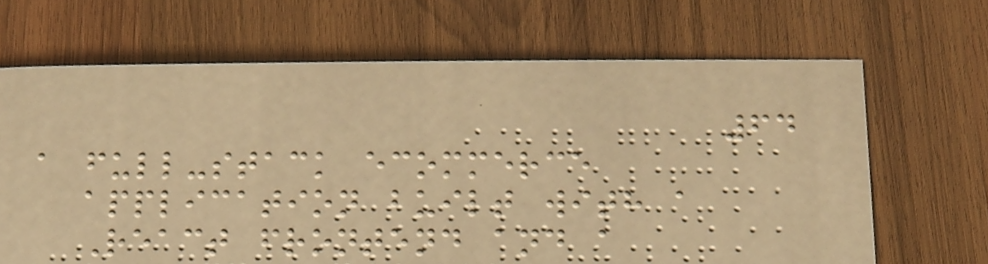64
a full-stack ecommerce
application built with a
React frontend and a
